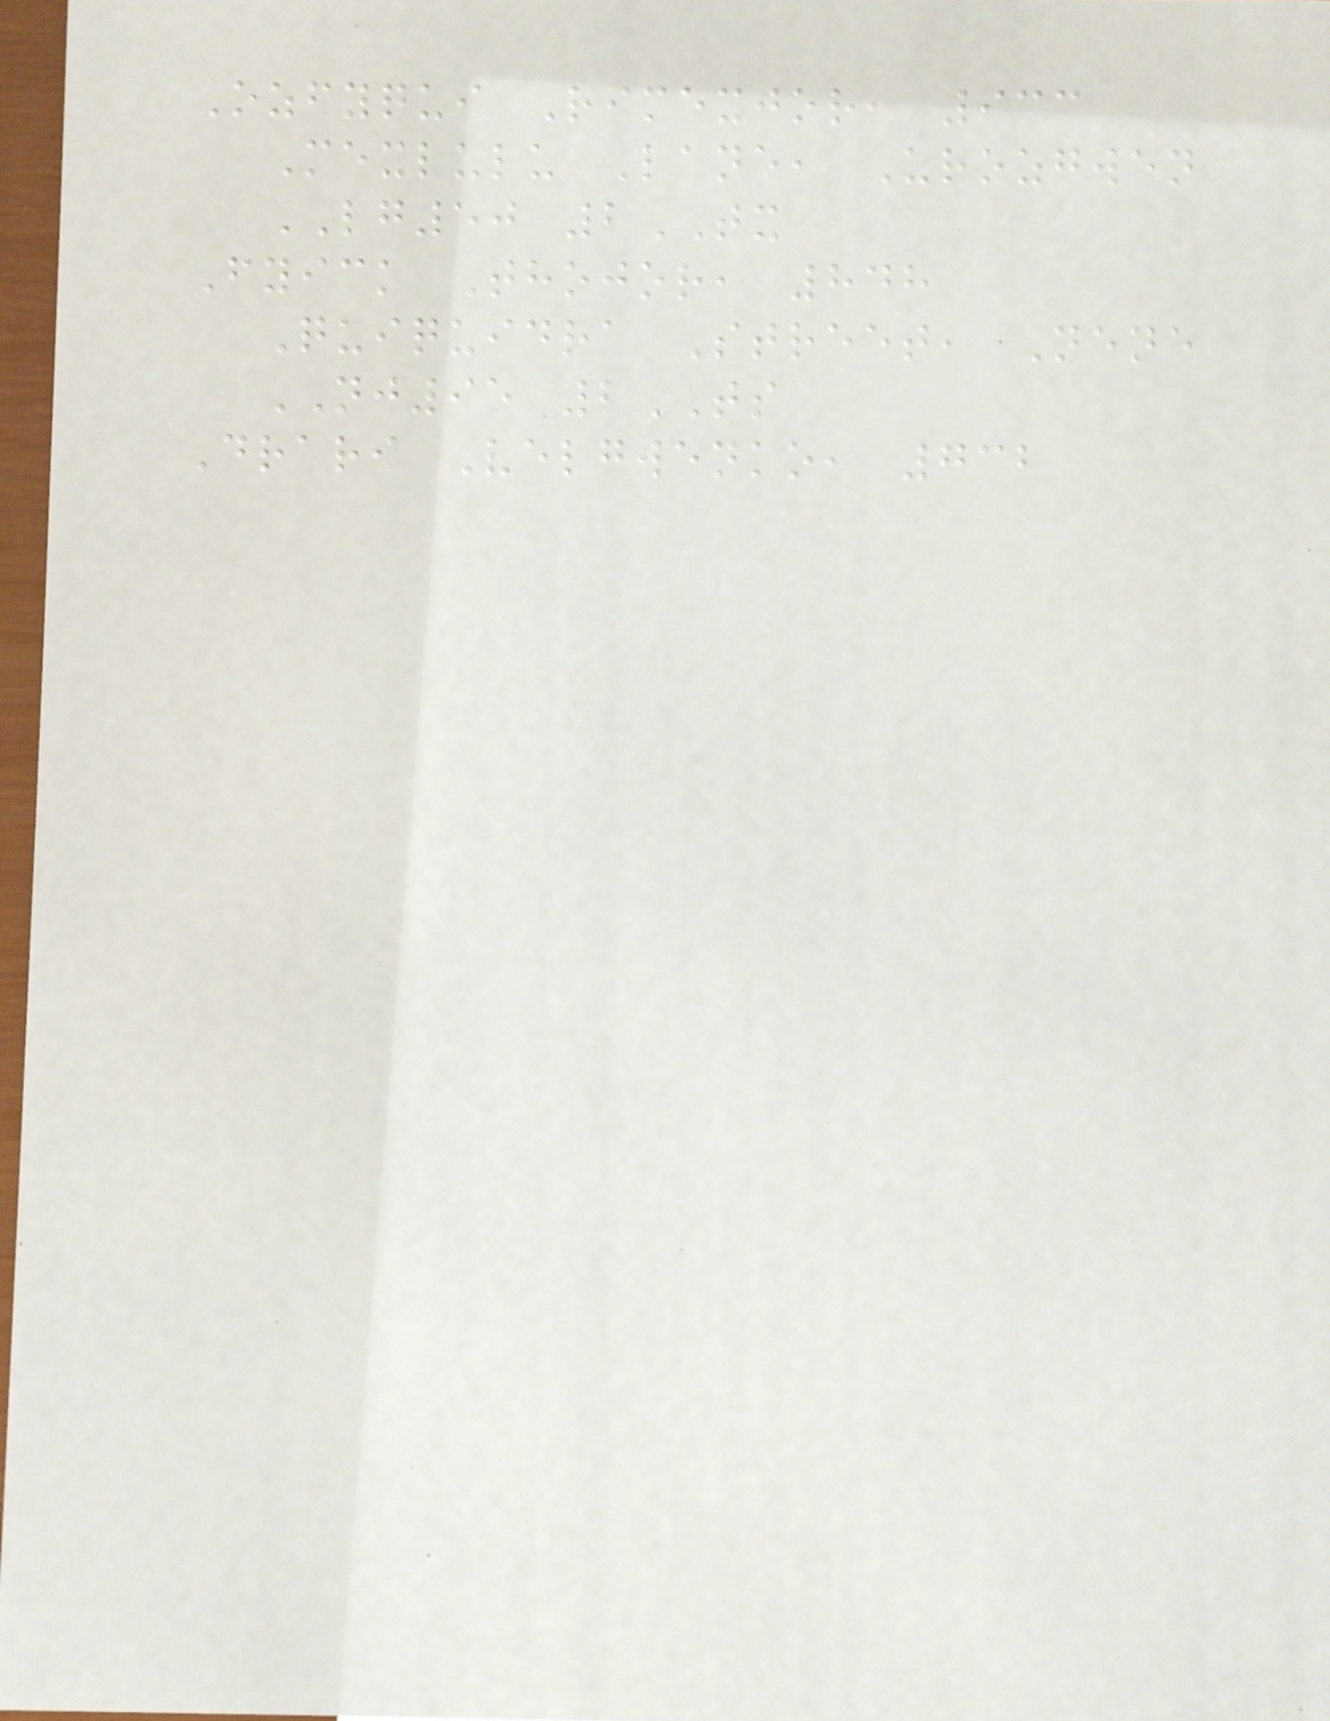Ozfyqui Rimexjor, 933
Mexlulu Lane, Urozgwen
LG50 2TX
Fyick Thojor, 848
Quiquidra Street, Nene
NJ95 2TS
Drari Velgwenko, 732
